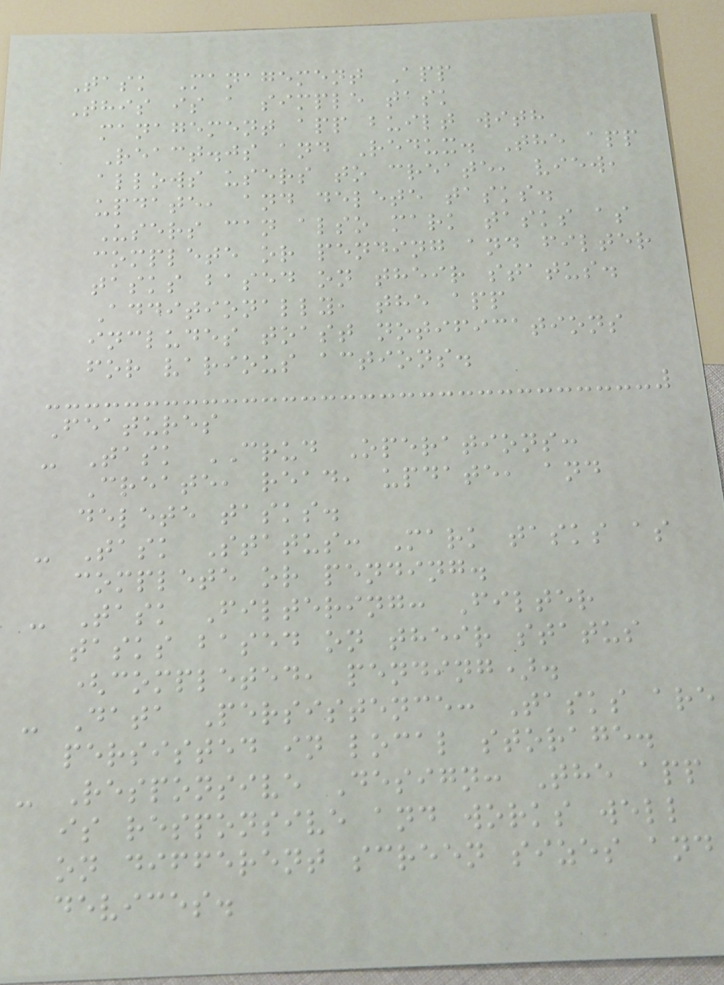Task Management App
This is a simple task
management app built with
React.js and Redux. The app
allows users to create, view,
update, and delete tasks.
Users can also mark tasks as
complete or pending and filter
tasks based on their status.
Additionally, the app
includes toast notifications
for various actions.
Features
- Task CRUD Operations:
Create, read, update, and
delete tasks.
- Task Status: Mark tasks as
complete or pending.
- Task Filtering: Filter
tasks based on their status
(completed, pending).
- Data Persistence: Tasks are
persisted in local storage.
- Responsive Design: The app
is responsive and works well
on different screen sizes and
devices.
